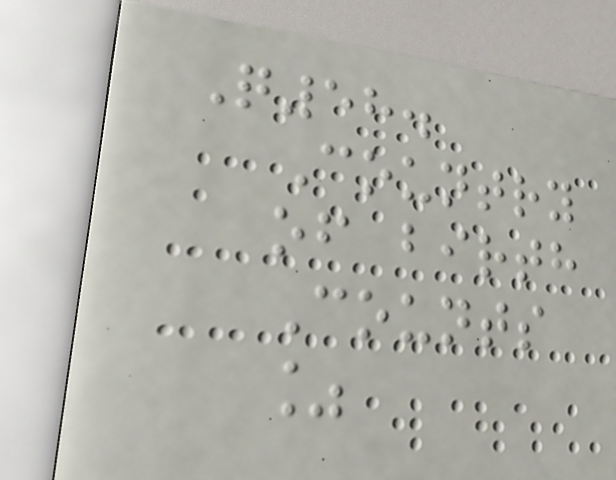Q58.
Country
of birth
Counts
%
